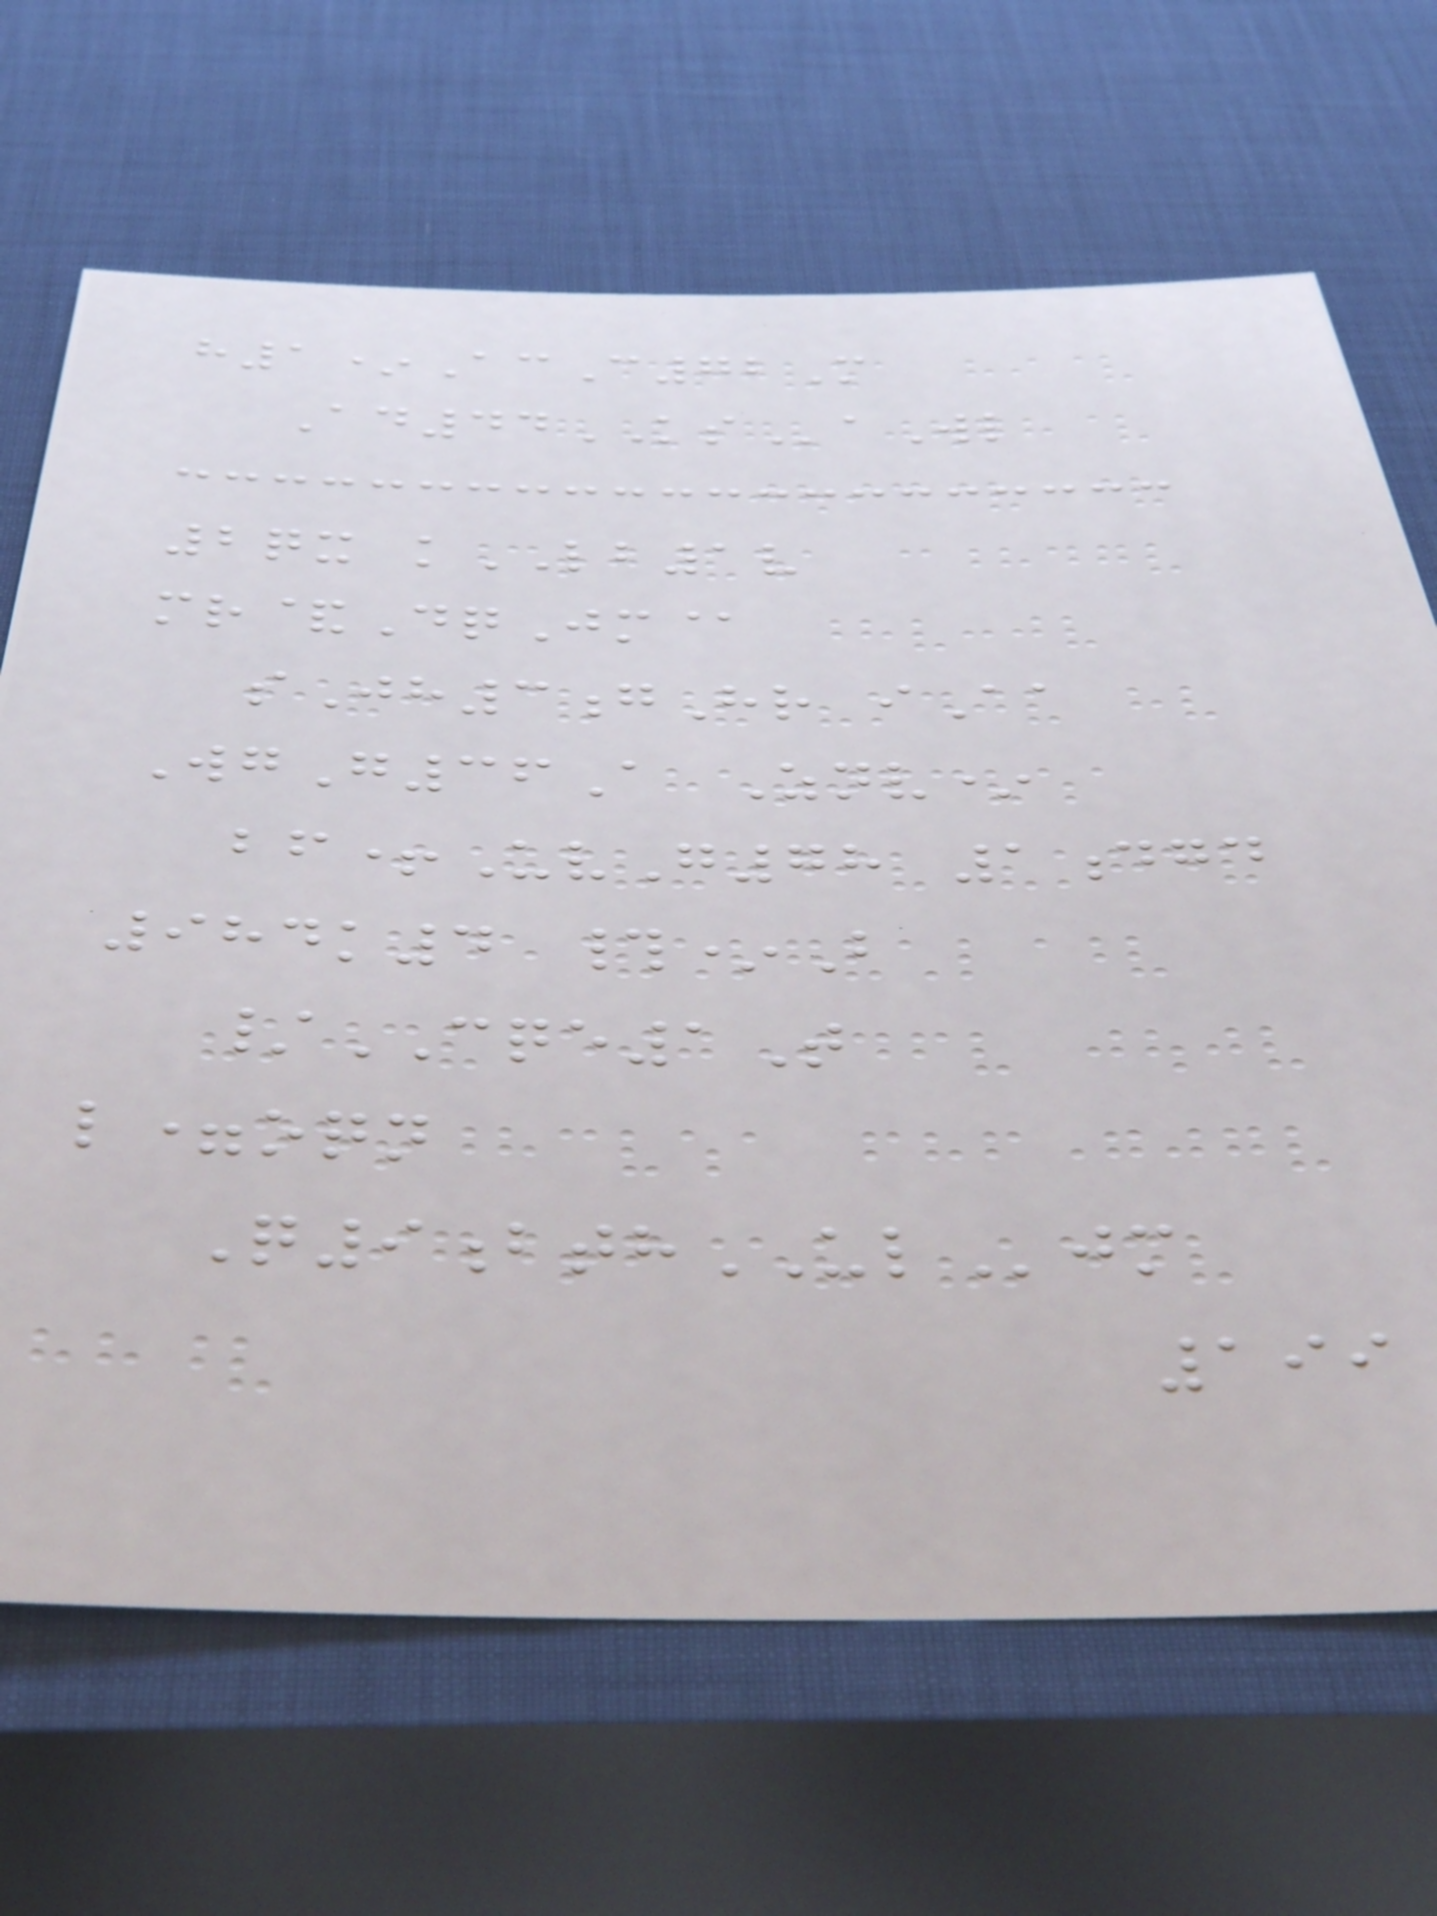h1*AcC72M
Ad44KSaWl
2qx kLB1v
mr&DqJm@
sJh3gHr iAa
WgG36A Znv*
bf+UvG78 1dgd
984k4 #*B
/CQE1T
l=oqn
Q9bthULjm
199
